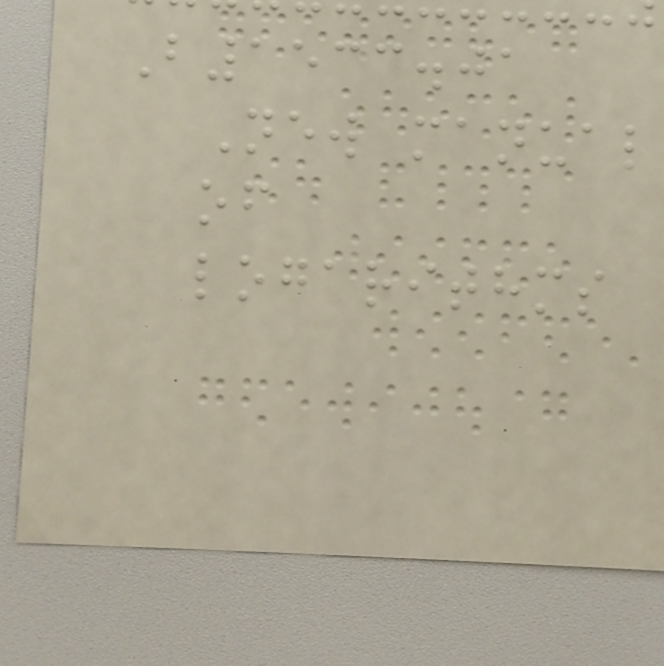B1533.01
New manual
of
logarithms
